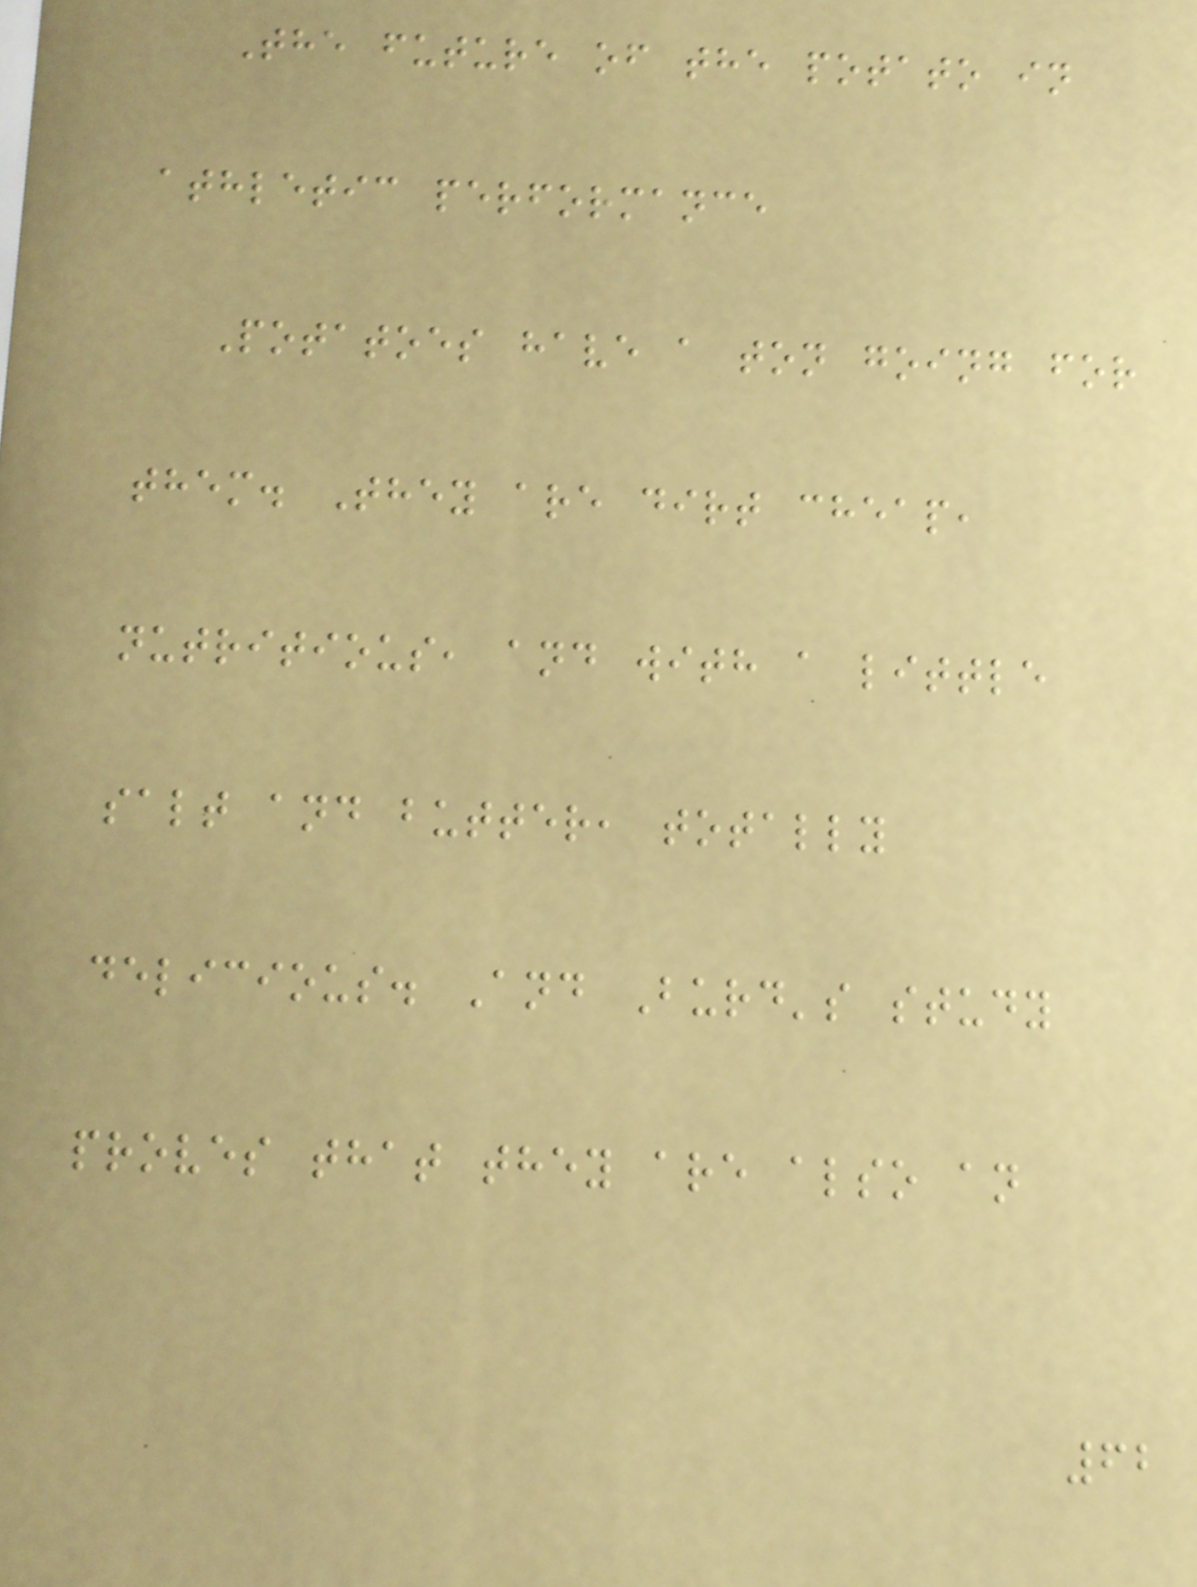The future of the potato in
athletic performance
Potatoes have a ton going for
them. They are dirt cheap,
nutritious, and with a little
salt and butter, totally
delicious. And Burd's study
proves that they are also an
62
